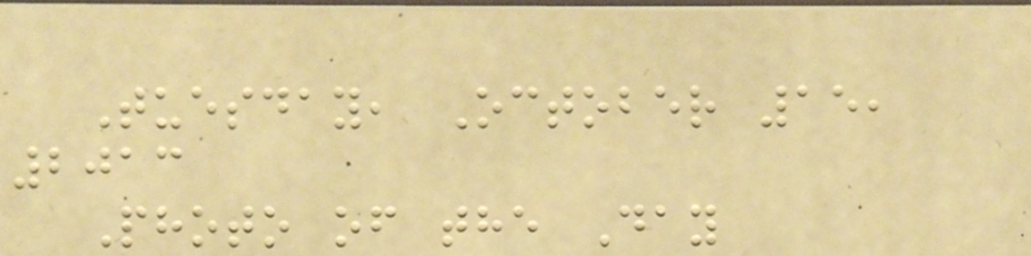Tuesday, October 15,
2013
Photo of the Day
